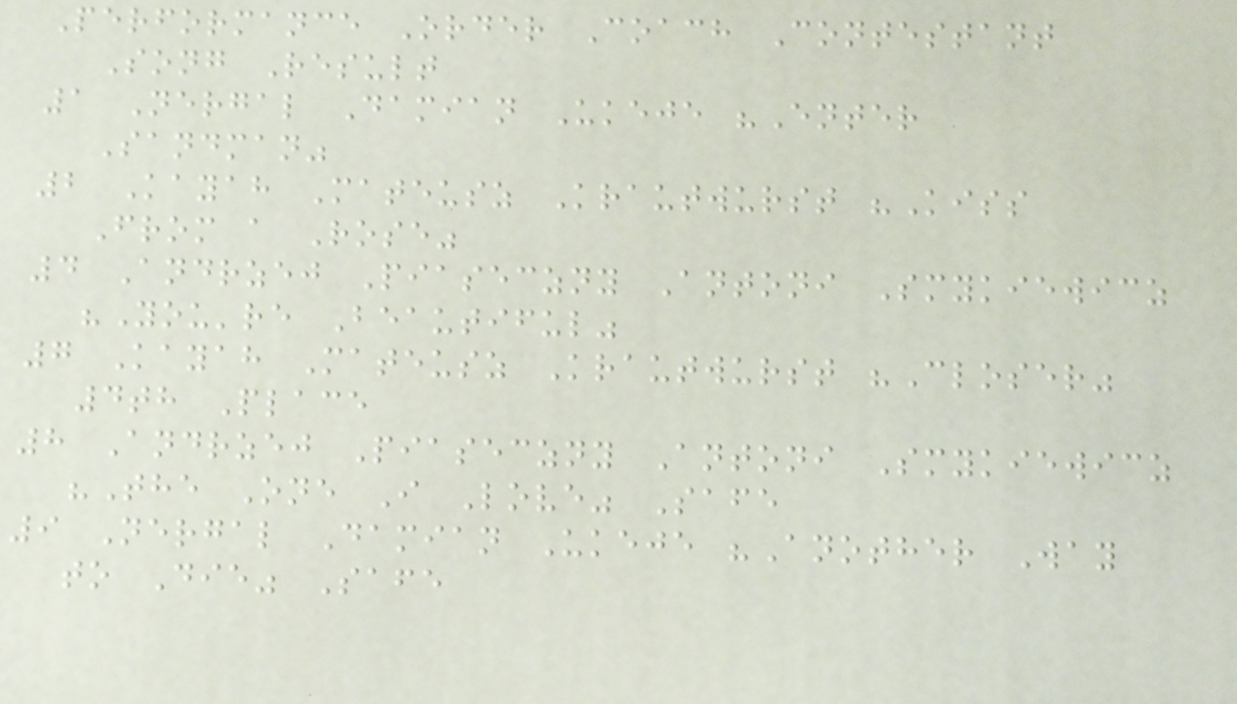Performance Order Coach Contestant
Song Result
1 Nergal Damian Ukeje "Enter
Sandman"
2 Kayah Mateusz Krautwurst "Kiss
From a Rose"
4 Andrzej Piaseczny Antoni Smykiewicz
"You're Beautiful"
7 Kayah Mateusz Krautwurst "Closer"
4th Place
8 Andrzej Piaseczny Antoni Smykiewicz
"The One I Love" Safe
9 Nergal Damian Ukeje "Another Way
to Die" Safe
